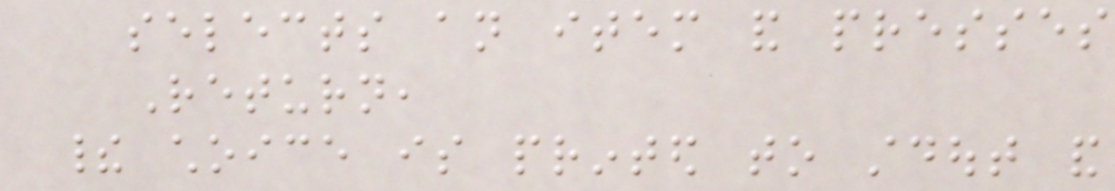selects an item and presses
Return,
their choice is printed to stdout and
